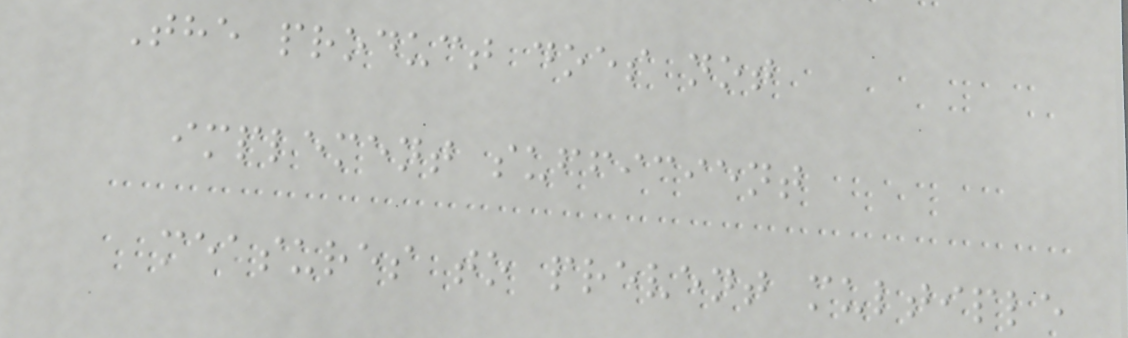The product does not
implement sufficient
measures to prevent multiple
